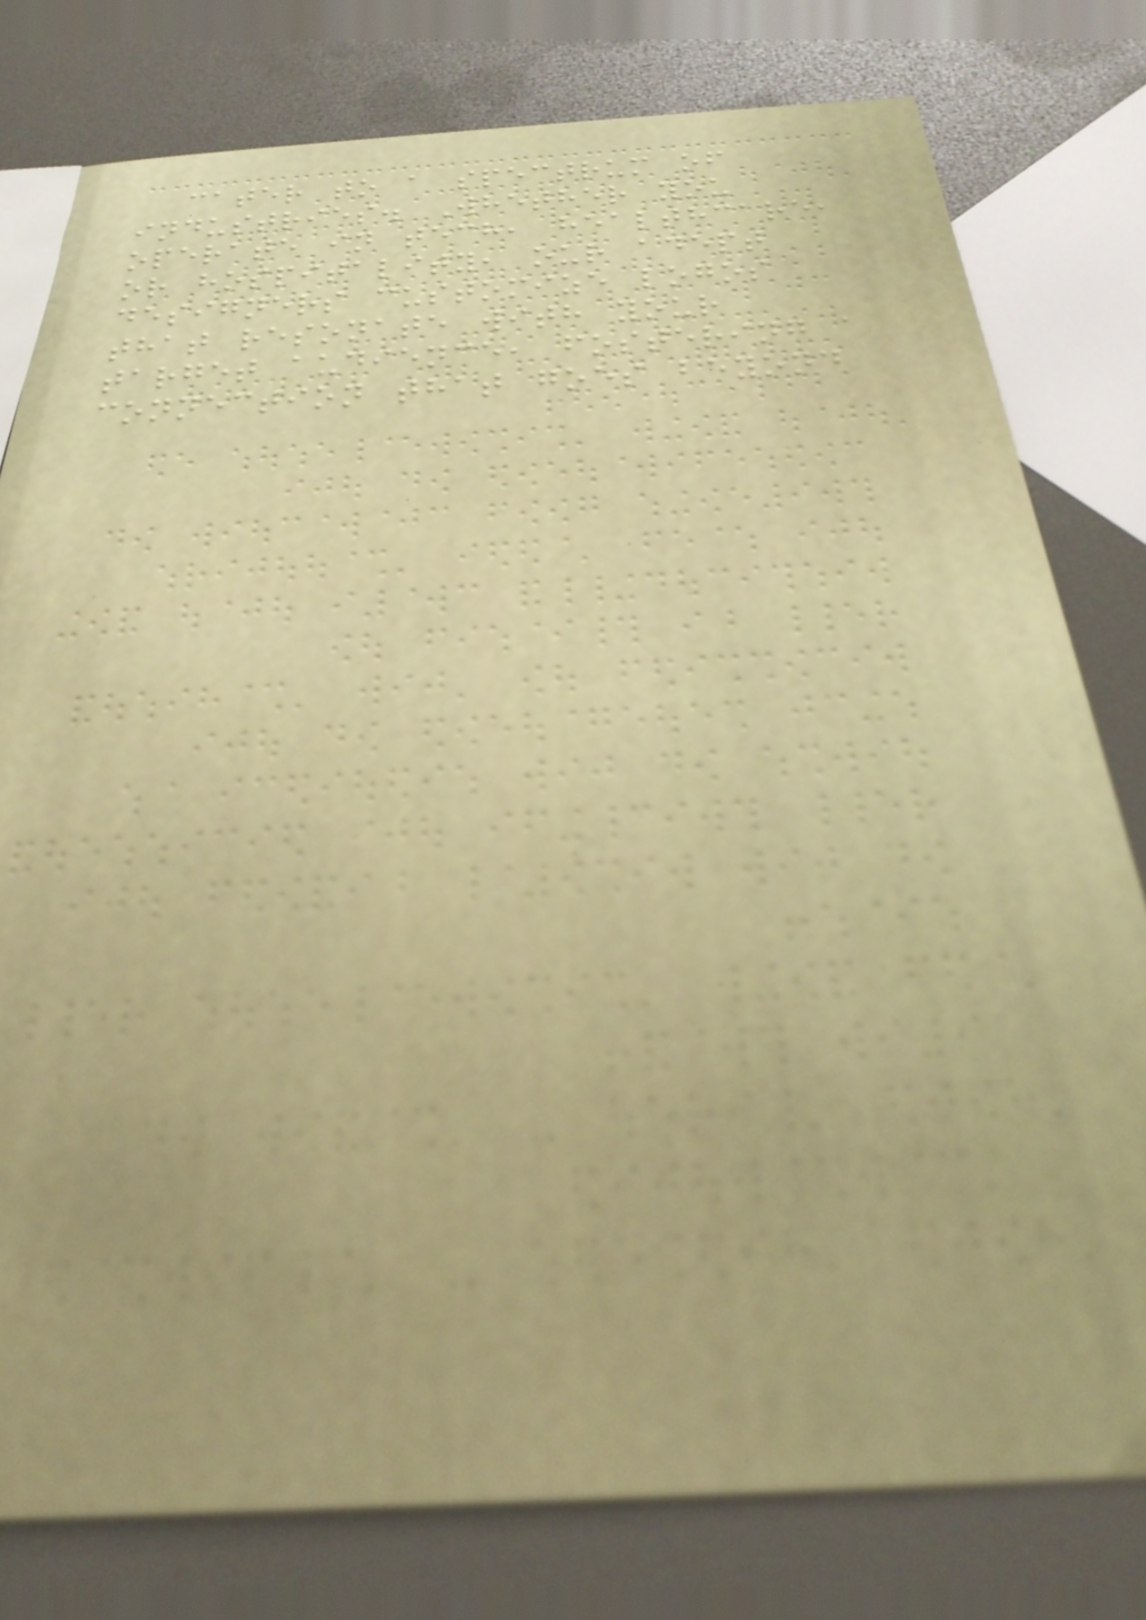cater to a spectrum of
industries. Whether you
operate in tech, healthcare,
or hospitality, our adept
designers customize logos
that resonate with your
target audience, fostering a
connection that goes beyond
